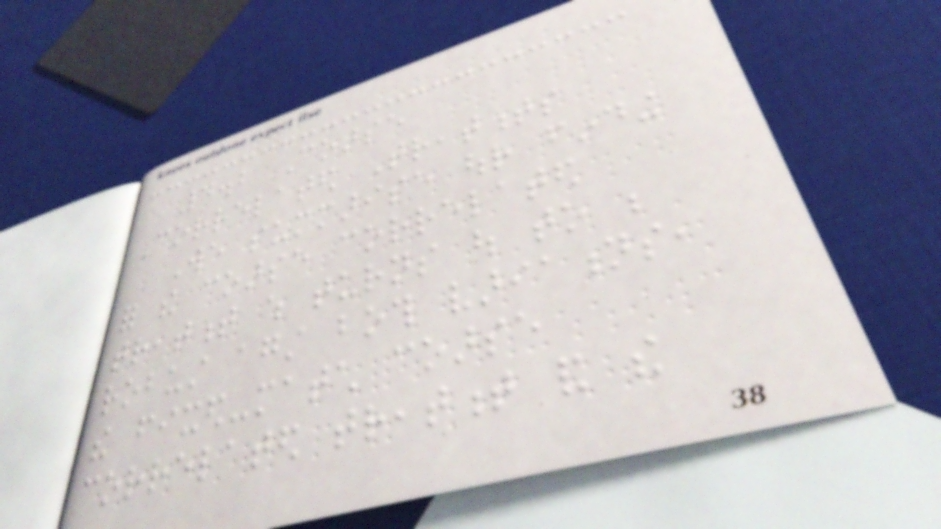4.2 Coarse
Correlated Treatments
We summarise our finding
for the coarse correlated
treatment which turns out to be
robust against both variations,
the fixed-match coarse
correlated treatment and the
